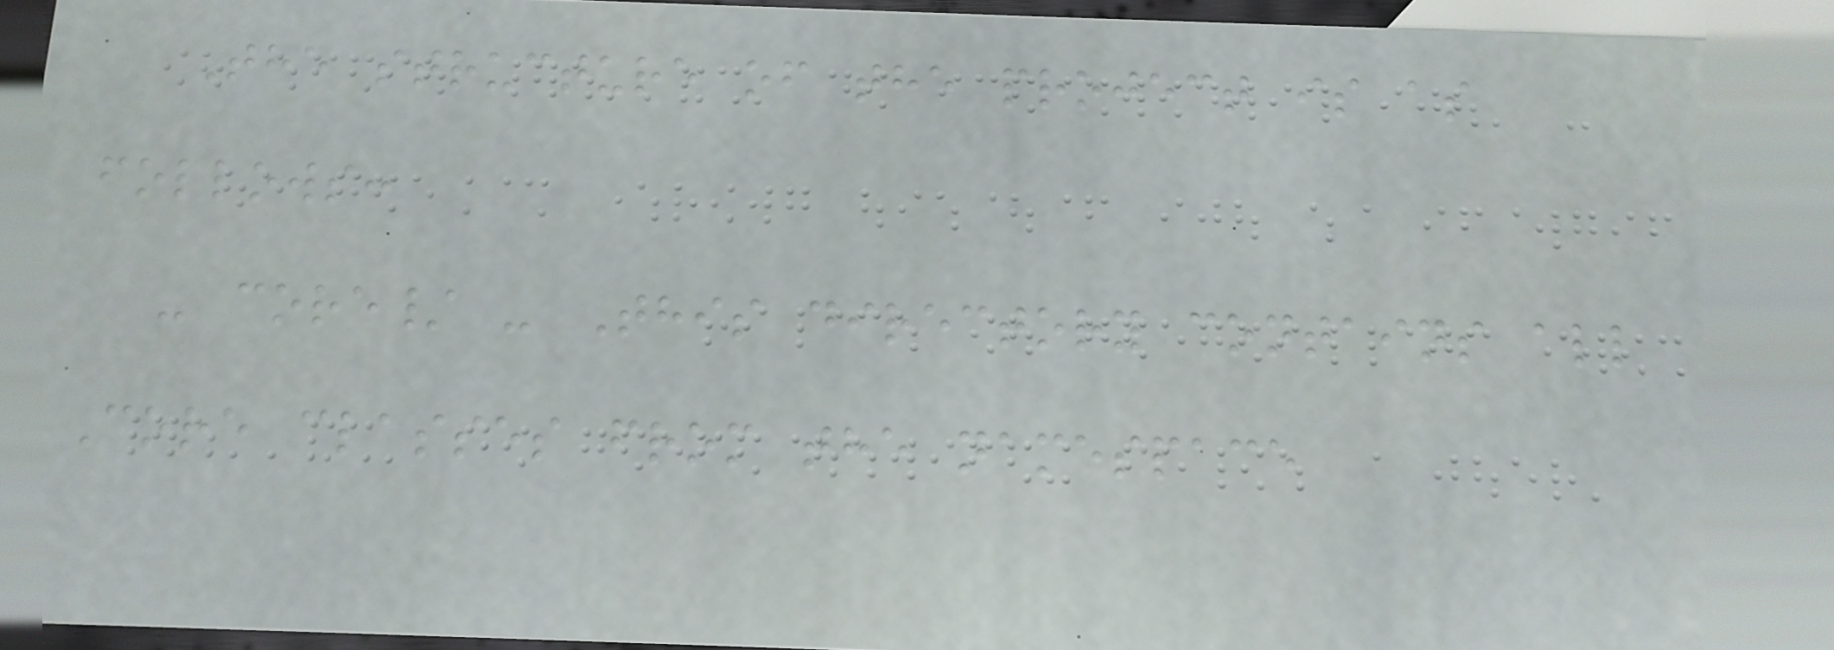The structure of the project is as
follows:
- core/ - This directory contains all
Core classes from the namespace
